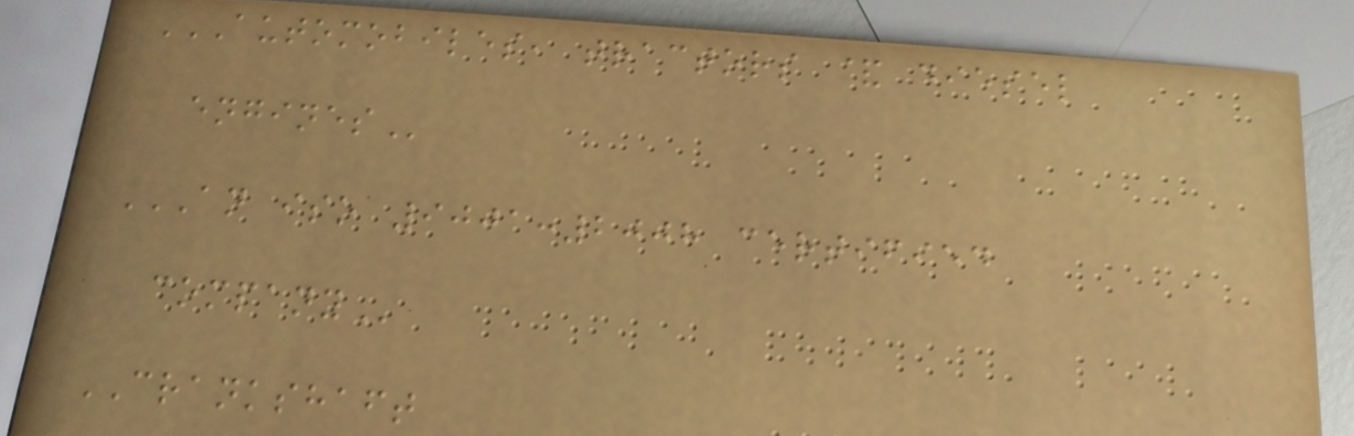AUTOMOBILES, TRACTORS & DIESEL
ENGINES
AN ISO 9001:2008 CERTIFIED
COMPANY
CRANKSHAFT
